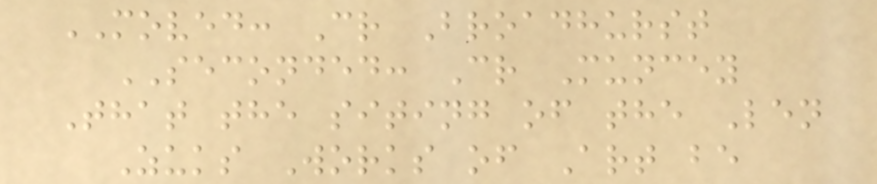MOVED: Cr Broadhurst
SECONDED: Cr Muncey
That the siting of the Len
Zuks Works of Art be
